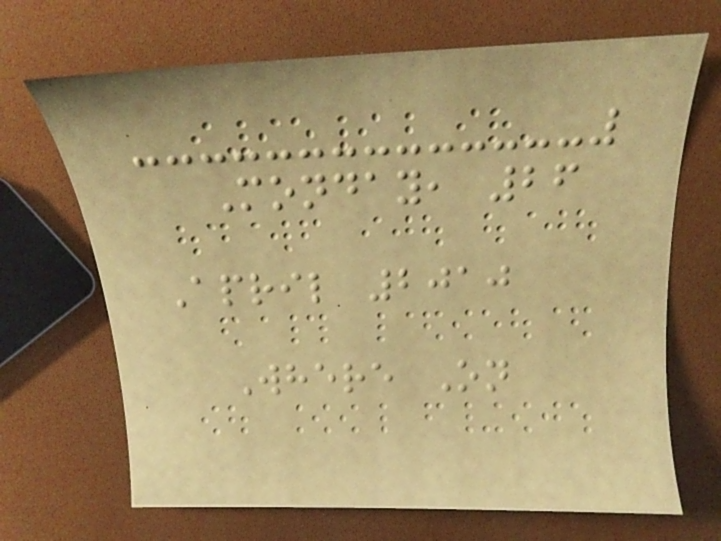Monday, 26
April 2010
Where On
